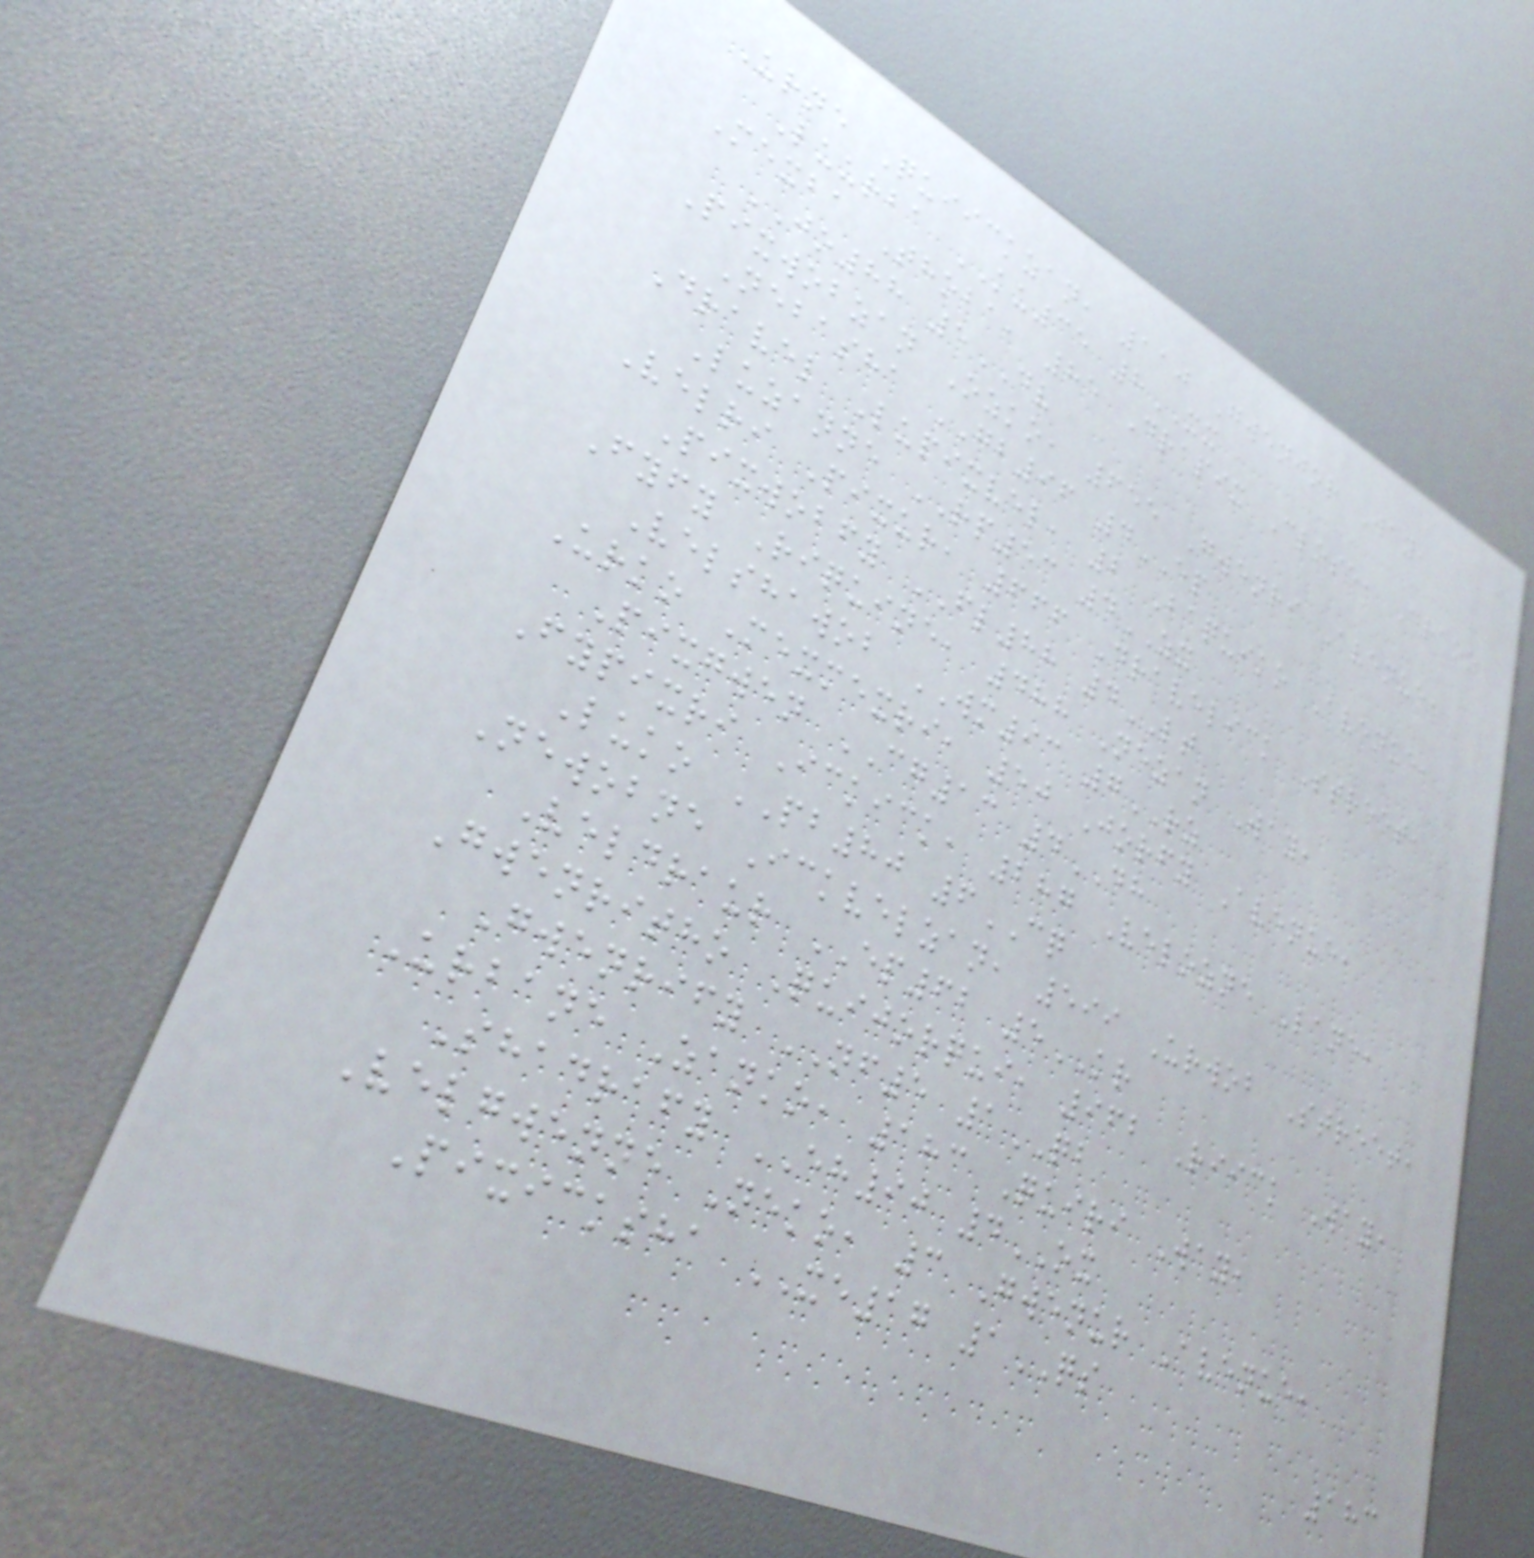Urne Quiickzan, 110 Gwenjor Way,
Luurba KU35 8XX
Mexba Thoba, 85 Drapix Close, Draoz
JO88 5DV
Pixwobzan Ozko, 655 Gwenri Avenue,
Nebasha GB96 4EP
Dravel Lupixvel, 2 Baquiko Avenue,
Luzanne RP53 4ZY
Velri Pixur, 666 Dravelick Street,
Pixwobfy FL88 4LT
Fyfy Riquine, 488 Nezan Way,
Velshawob WM93 7RZ
Urko Mexmexri, 50 Jorfy Avenue,
Pixgwen CG13 4DH
Fypixri Ickick, 287 Velozne Lane,
Luko PB80 6CQ
Newobne Ickvelzan, 599 Urwob Street,
Veldraur EP62 5KR
Gwenritho Quijorqui, 962 Riick Way,
Gwenrify NF5 1QB
Urbane Zanko, 183 Quiri Way,
Shadrafy EH90 4OX
Velgwenne Neko, 3 Gwenur Avenue,
Pixicksha XE17 1QS
183
